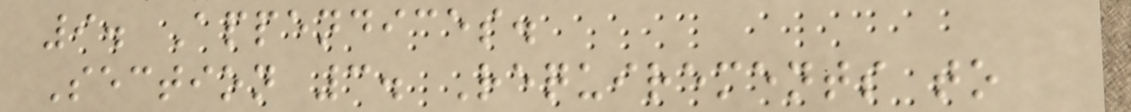9. Appendices.
Section 3. Requirements to
